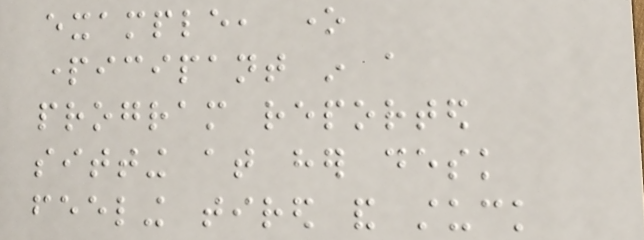example, one
participant in a
program reported
sitting at her desk
feeling tired and stuck
